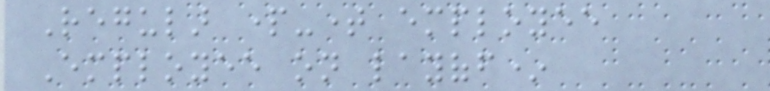Regular part-time employee
Employee on layoff*
